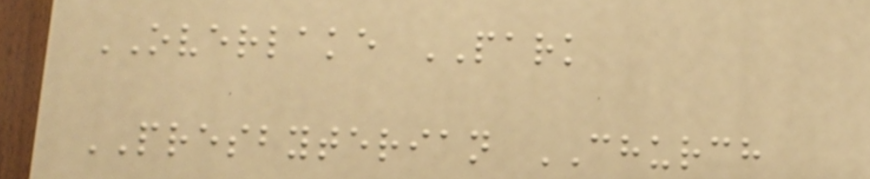OVERLAKE PARK
PRESBYTERIAN CHURCH
